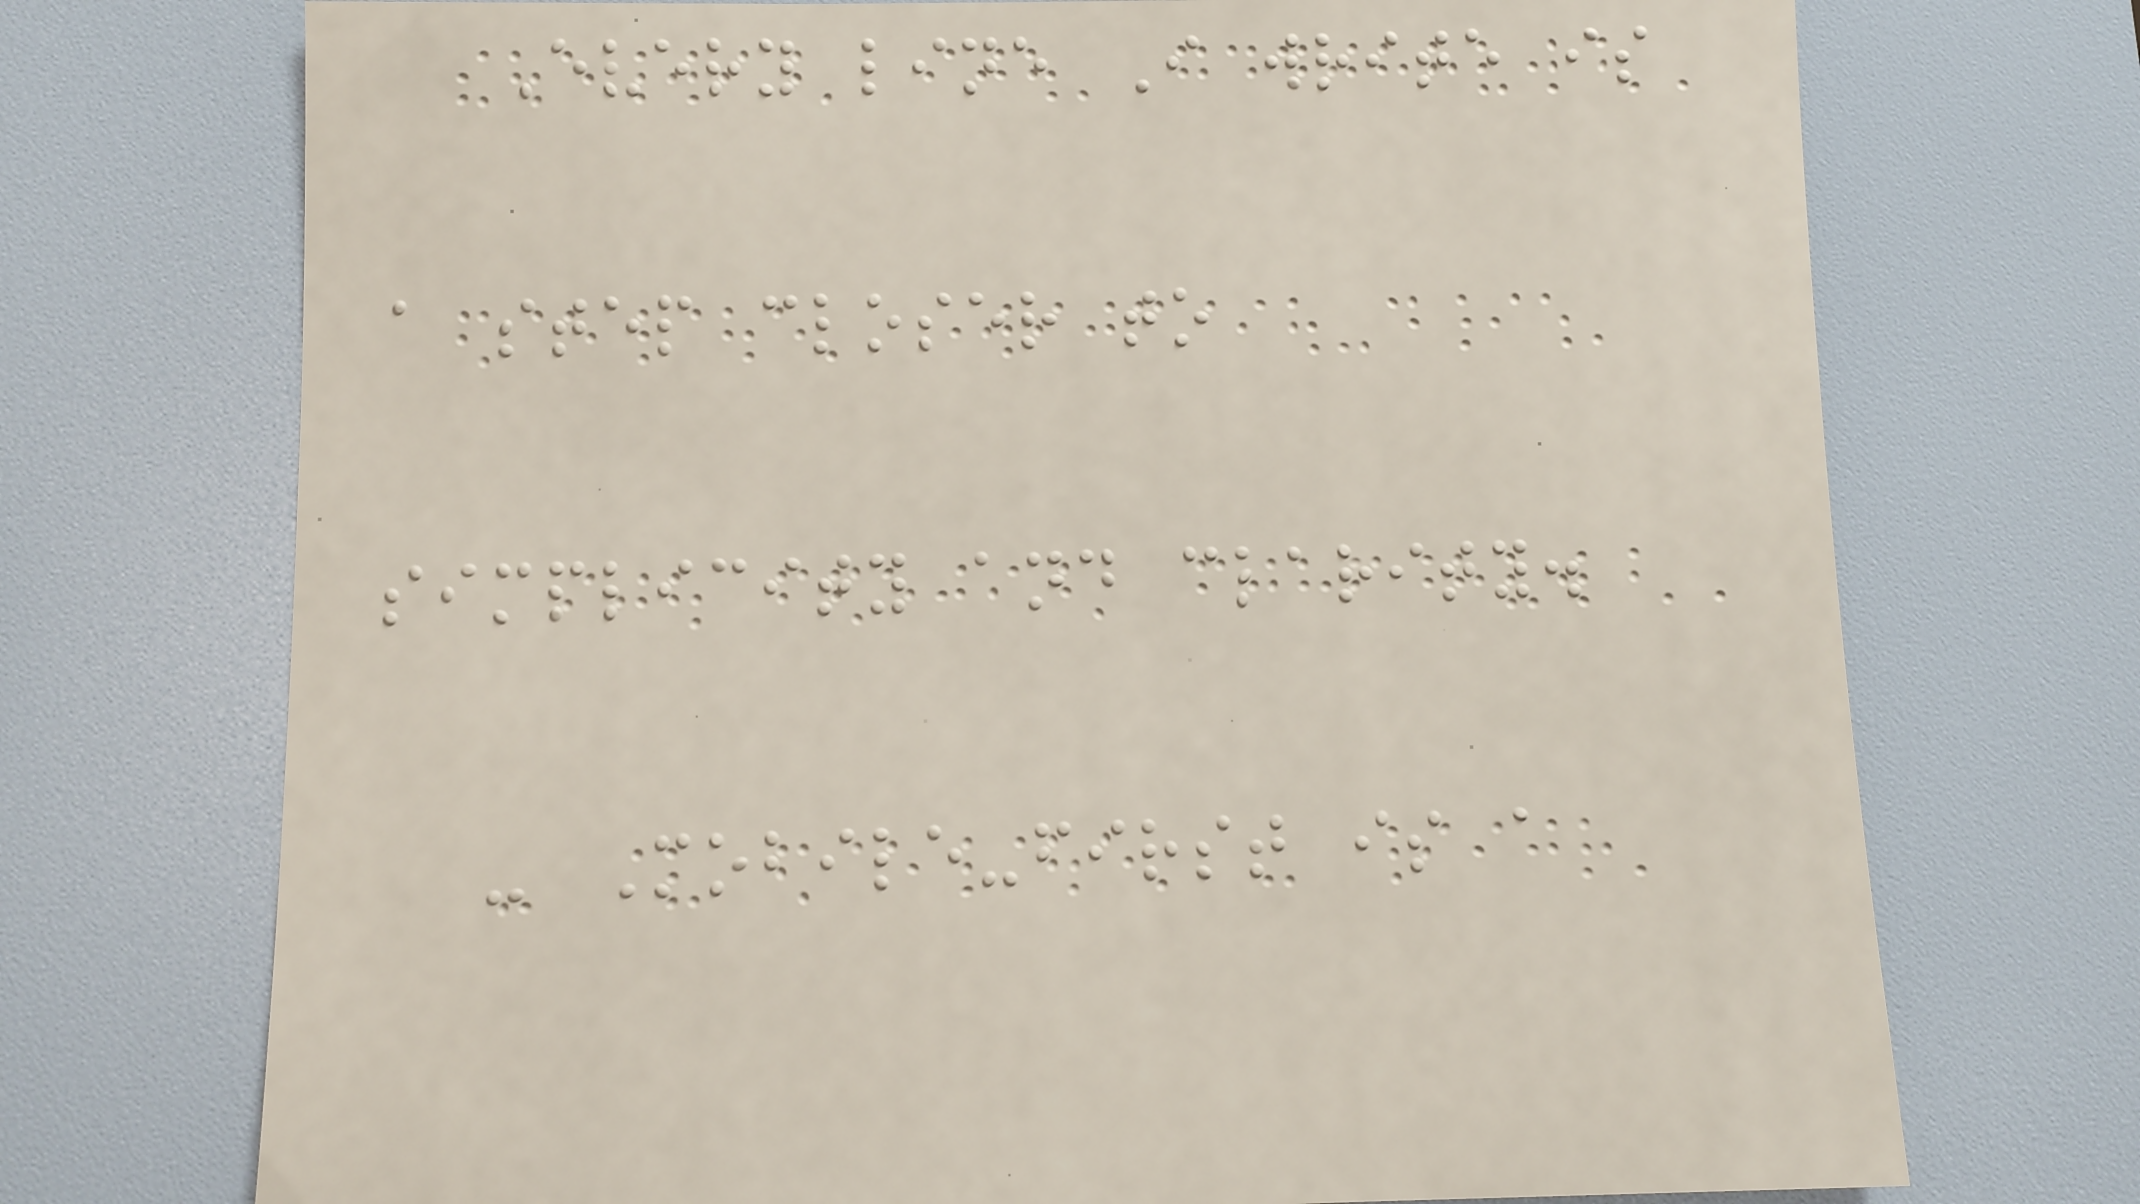Every line I write is
a step closer to
simplicity and clarity.
- Mobile-first is a
